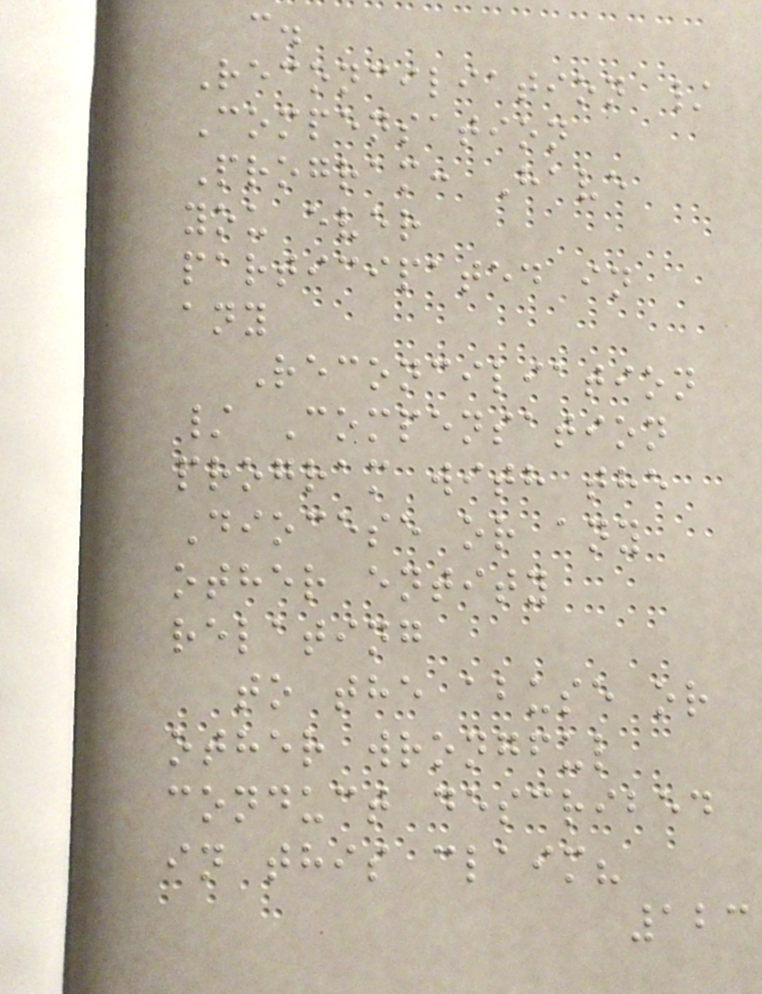c.
Reconciliation /
Compensation
Program: Have
you ever
participated in
any
Reconciliation
/ Compensation
program with the
Diocese or any
other entity
relating
to the abuse or
other wrongful
conduct described
in this claim?
123
